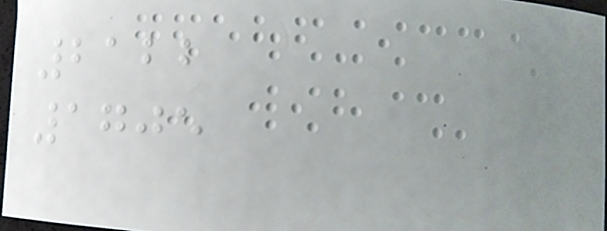2122
1705
